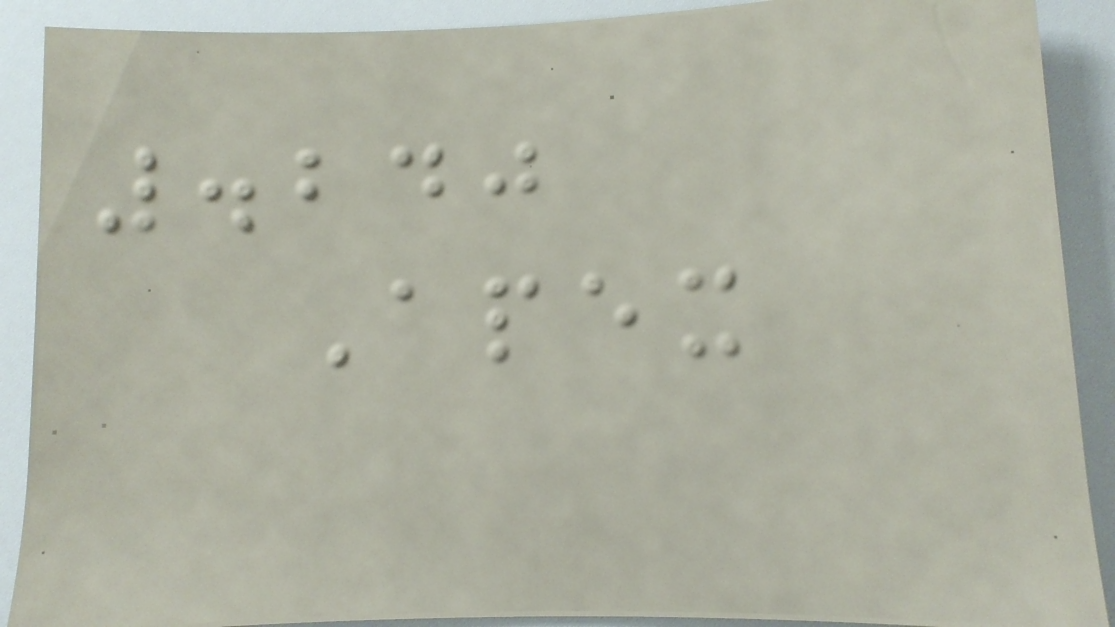.240
Apex
